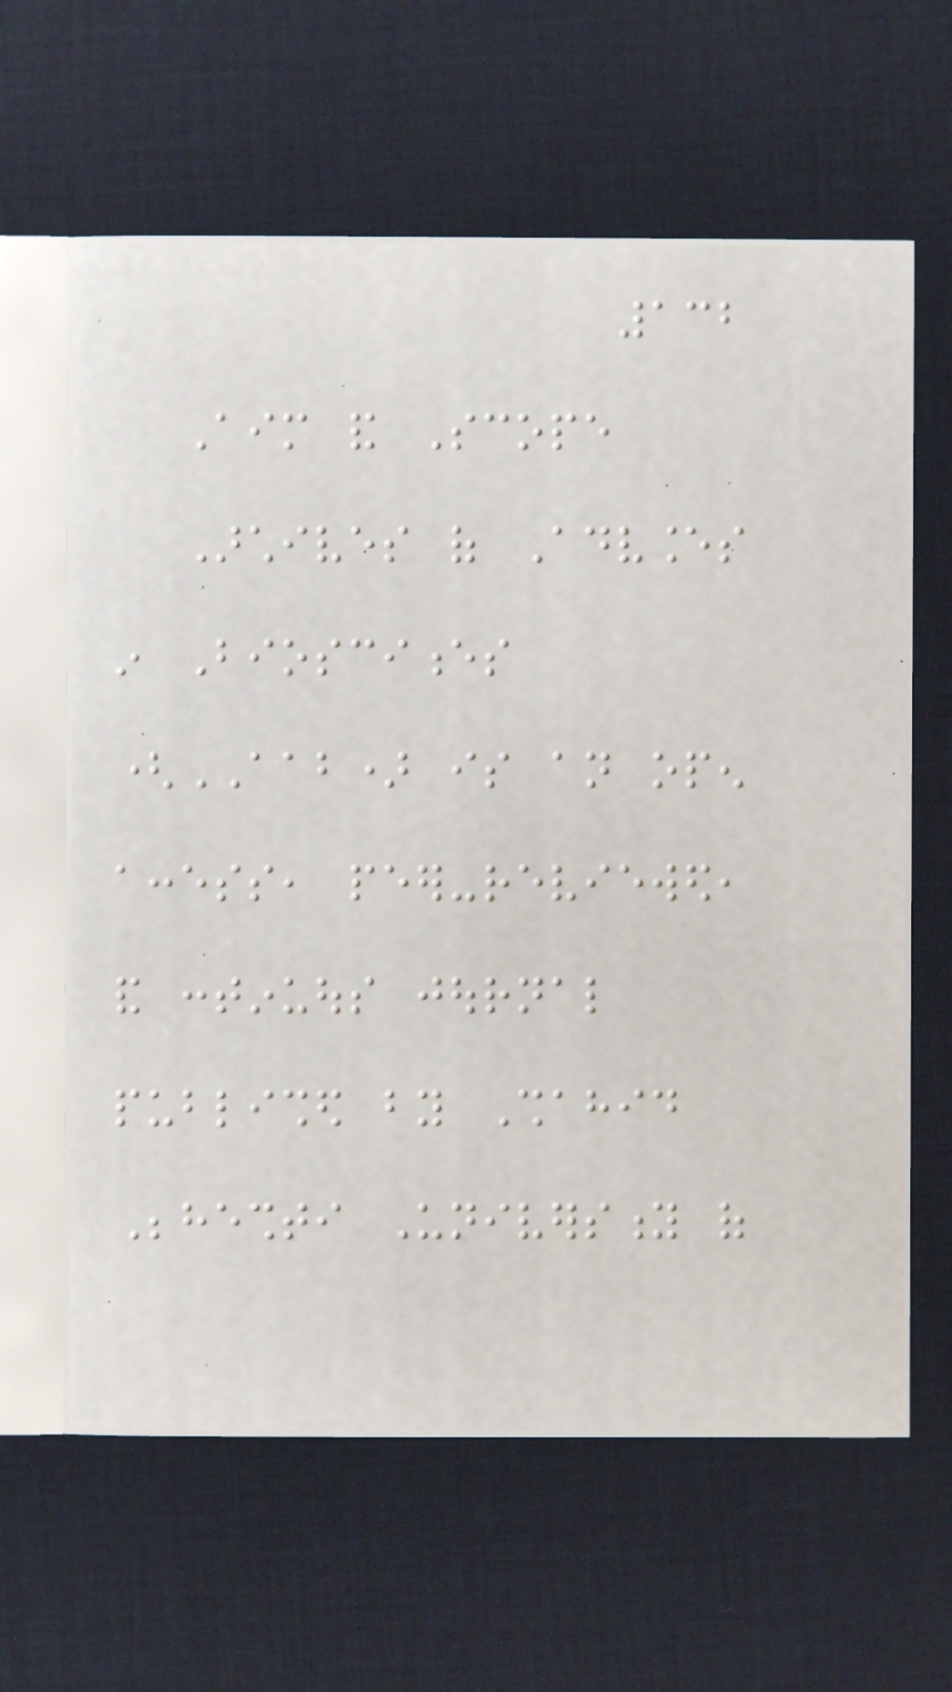132
Aim and Scope
Archives of Advances
in Biosciences
(AAB) is an open
access, peer-reviewed,
and continuous journal
published by Shahid
Beheshti University of
